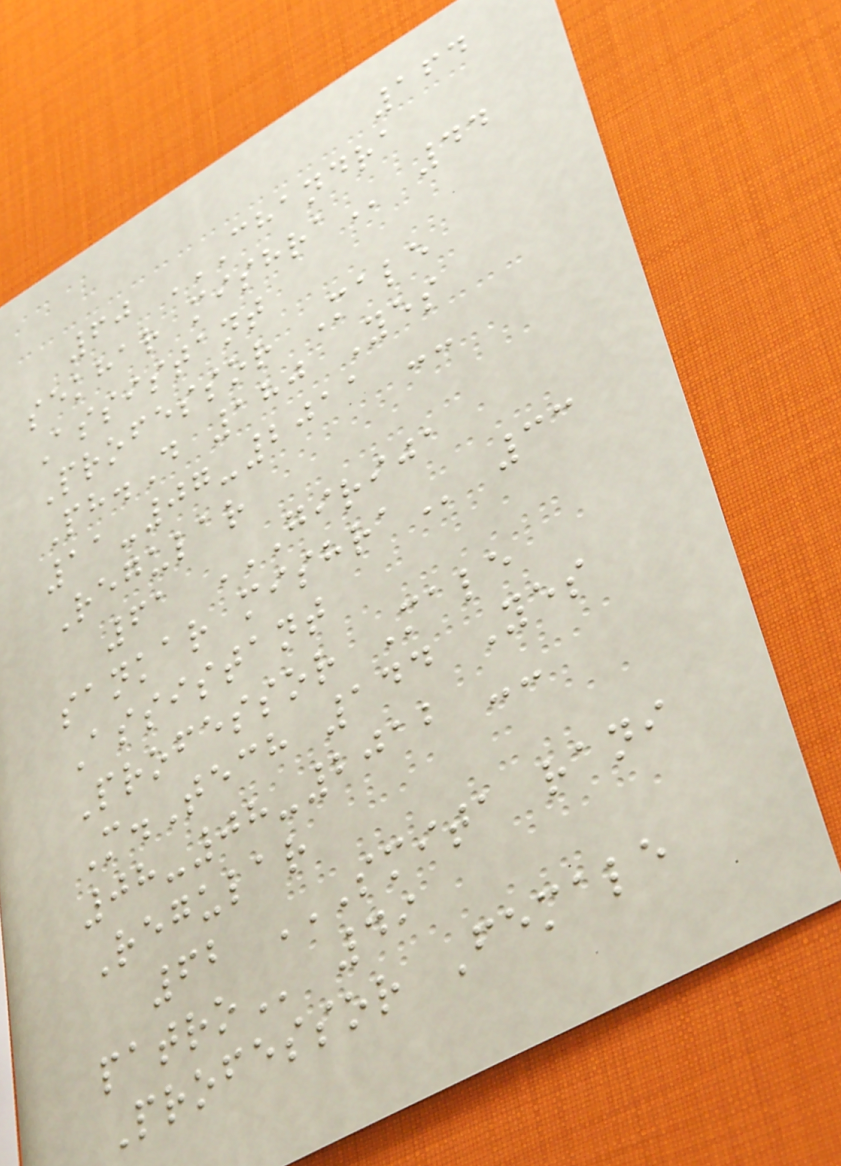164
60 CHANDRA
SEKHAR MISHRA 44
Assistant
Professor Male
Ph.D 180 Yes
11-07-2011 --
Regular
61 GIRIJA
SANKAR MISHRA 33
Assistant
Professor Male
M.Tech 144 Yes
08-08-2012 --
Regular
62 SMITA RANI
PATRO 49
Professor Female
